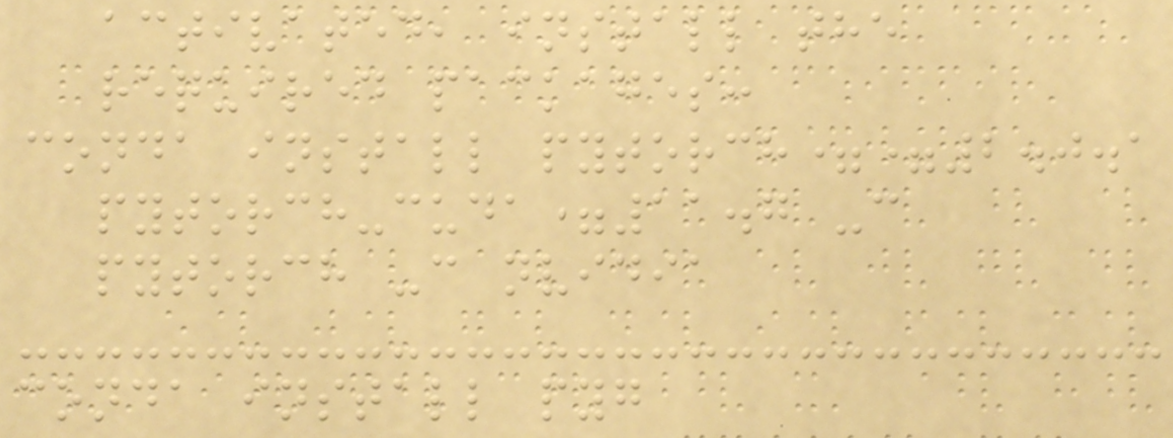activated, install the
required packages:
conda install pytorch==2.0.1
pytorch-cuda=11.7 -c
pytorch -c nvidia
conda install pyg
